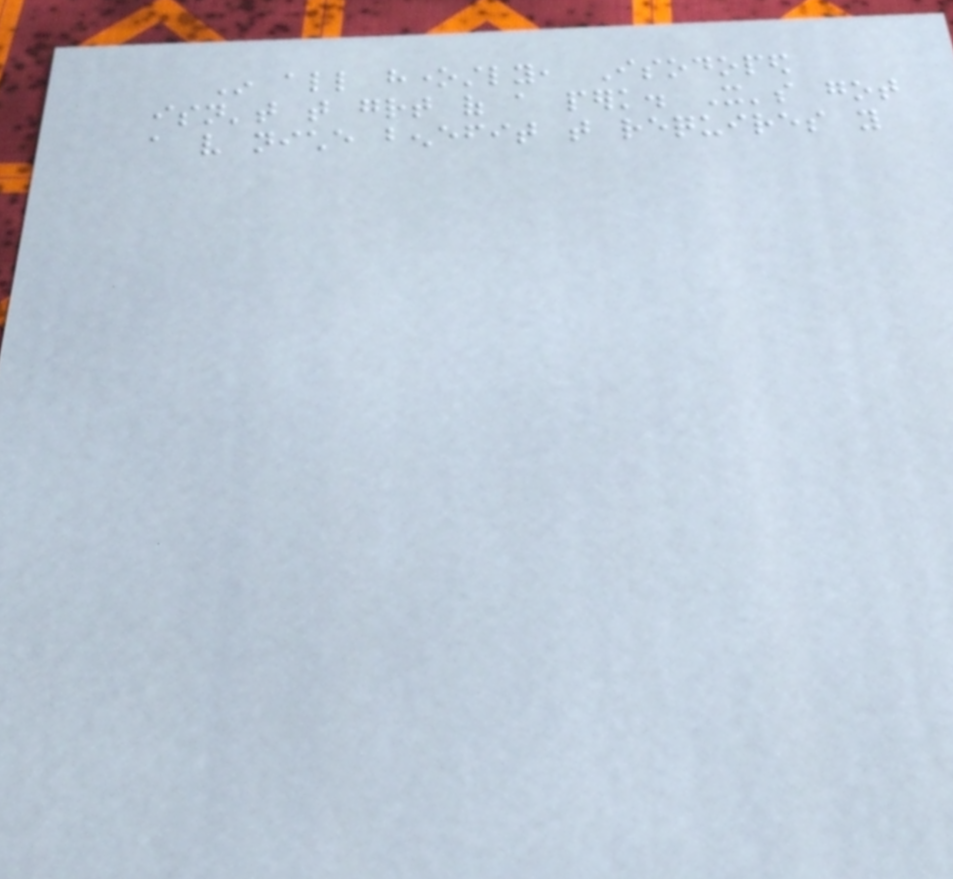In all honestly, Isodoped
isn't that great of a perk. It's got
a very niche benefit that requires you
